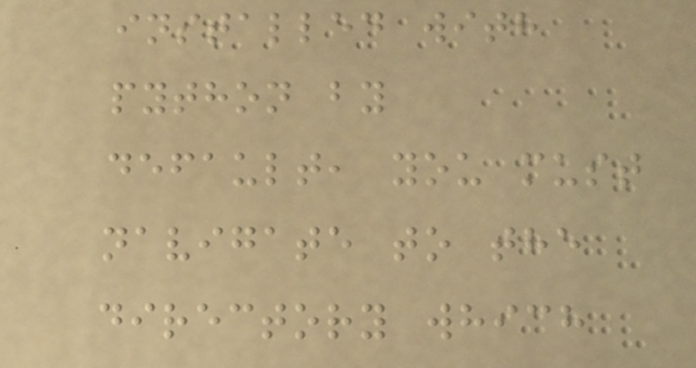installed with
python by
default, you must
navigate to the
directory which
